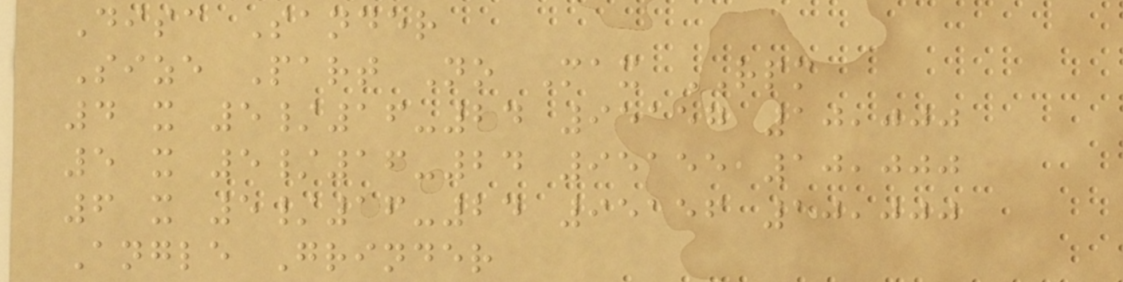Disc Sander
Size Part No Max RPM
4 x 5/16-24 95157 10,000
5 x 5/16-24 95155 10,000
6 x 5/16-24 95156 10,000
Angle Grinder
